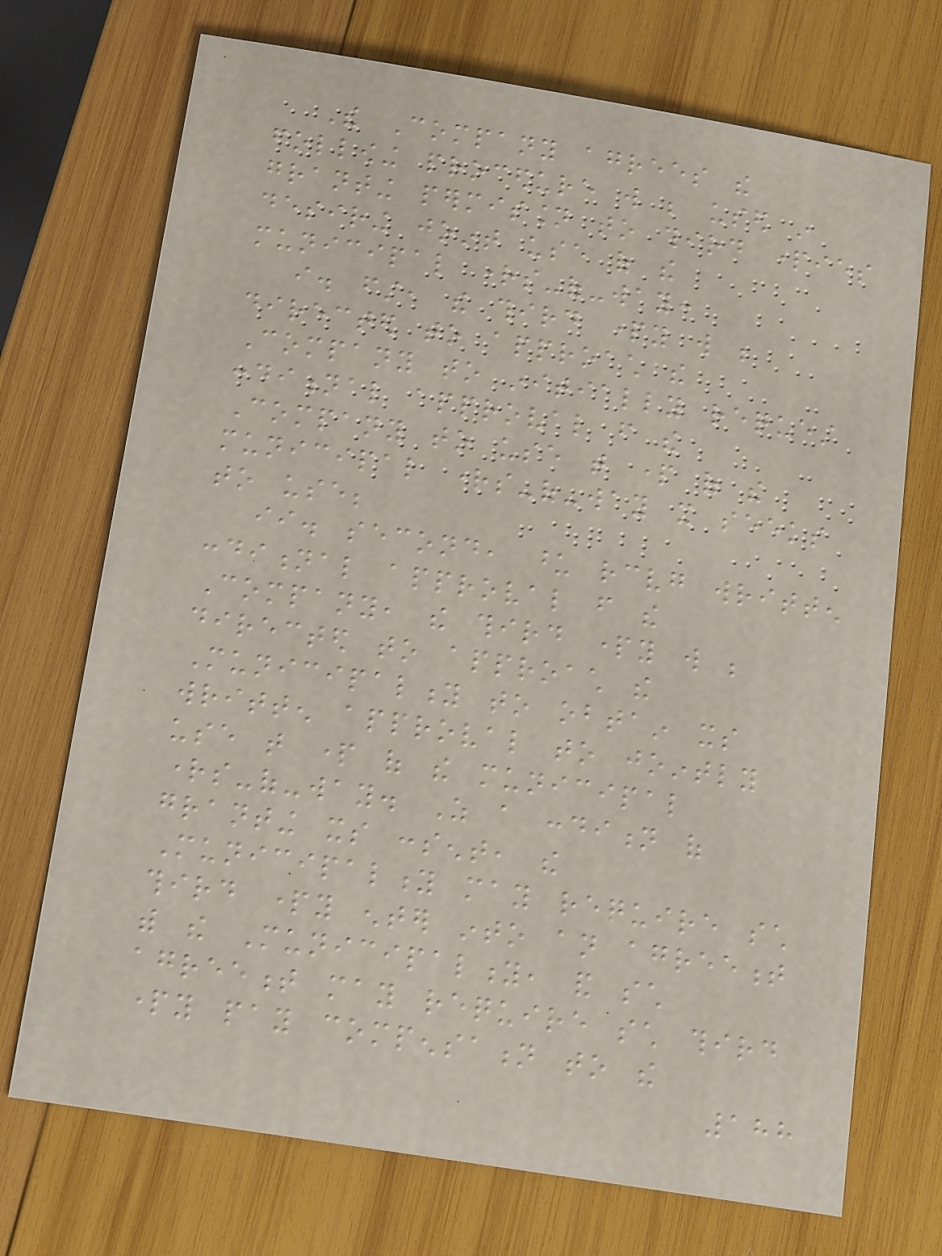The Company agrees the
following procedure will be used in
granting permission to third parties
desiring joint use of the
municipal rights-of-way:
i. first, the third party will be
directed to approach the
Company to initially request
conditional approval from the
Company to use that part of the
municipal rights-of-way it seeks
to use;
ii. second, upon receiving written
conditional approval from the
Company, the third party will be
directed to approach the
Municipality to obtain its
written approval to jointly
use that part of the municipal
rights-of-way. As a condition of
granting its consent, the
Municipality may require such
third party enter into an agreement
with the Municipality, and such
agreement may require such third
party pay compensation to the
188
